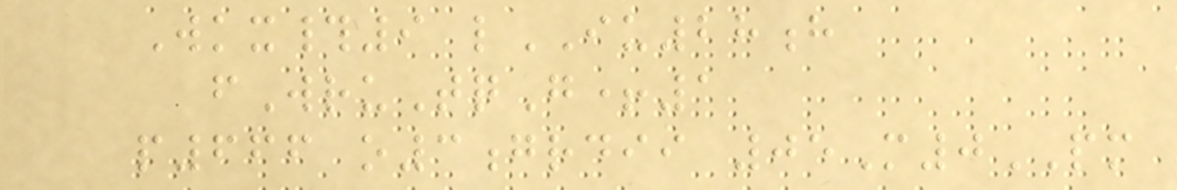Wkx#9 lIU28h
fWruTqG+1
p666 o3grdii 05M0PM
